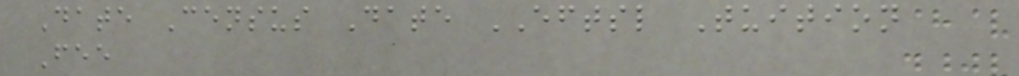Date Census Date EFTSL Tuition
Fee
